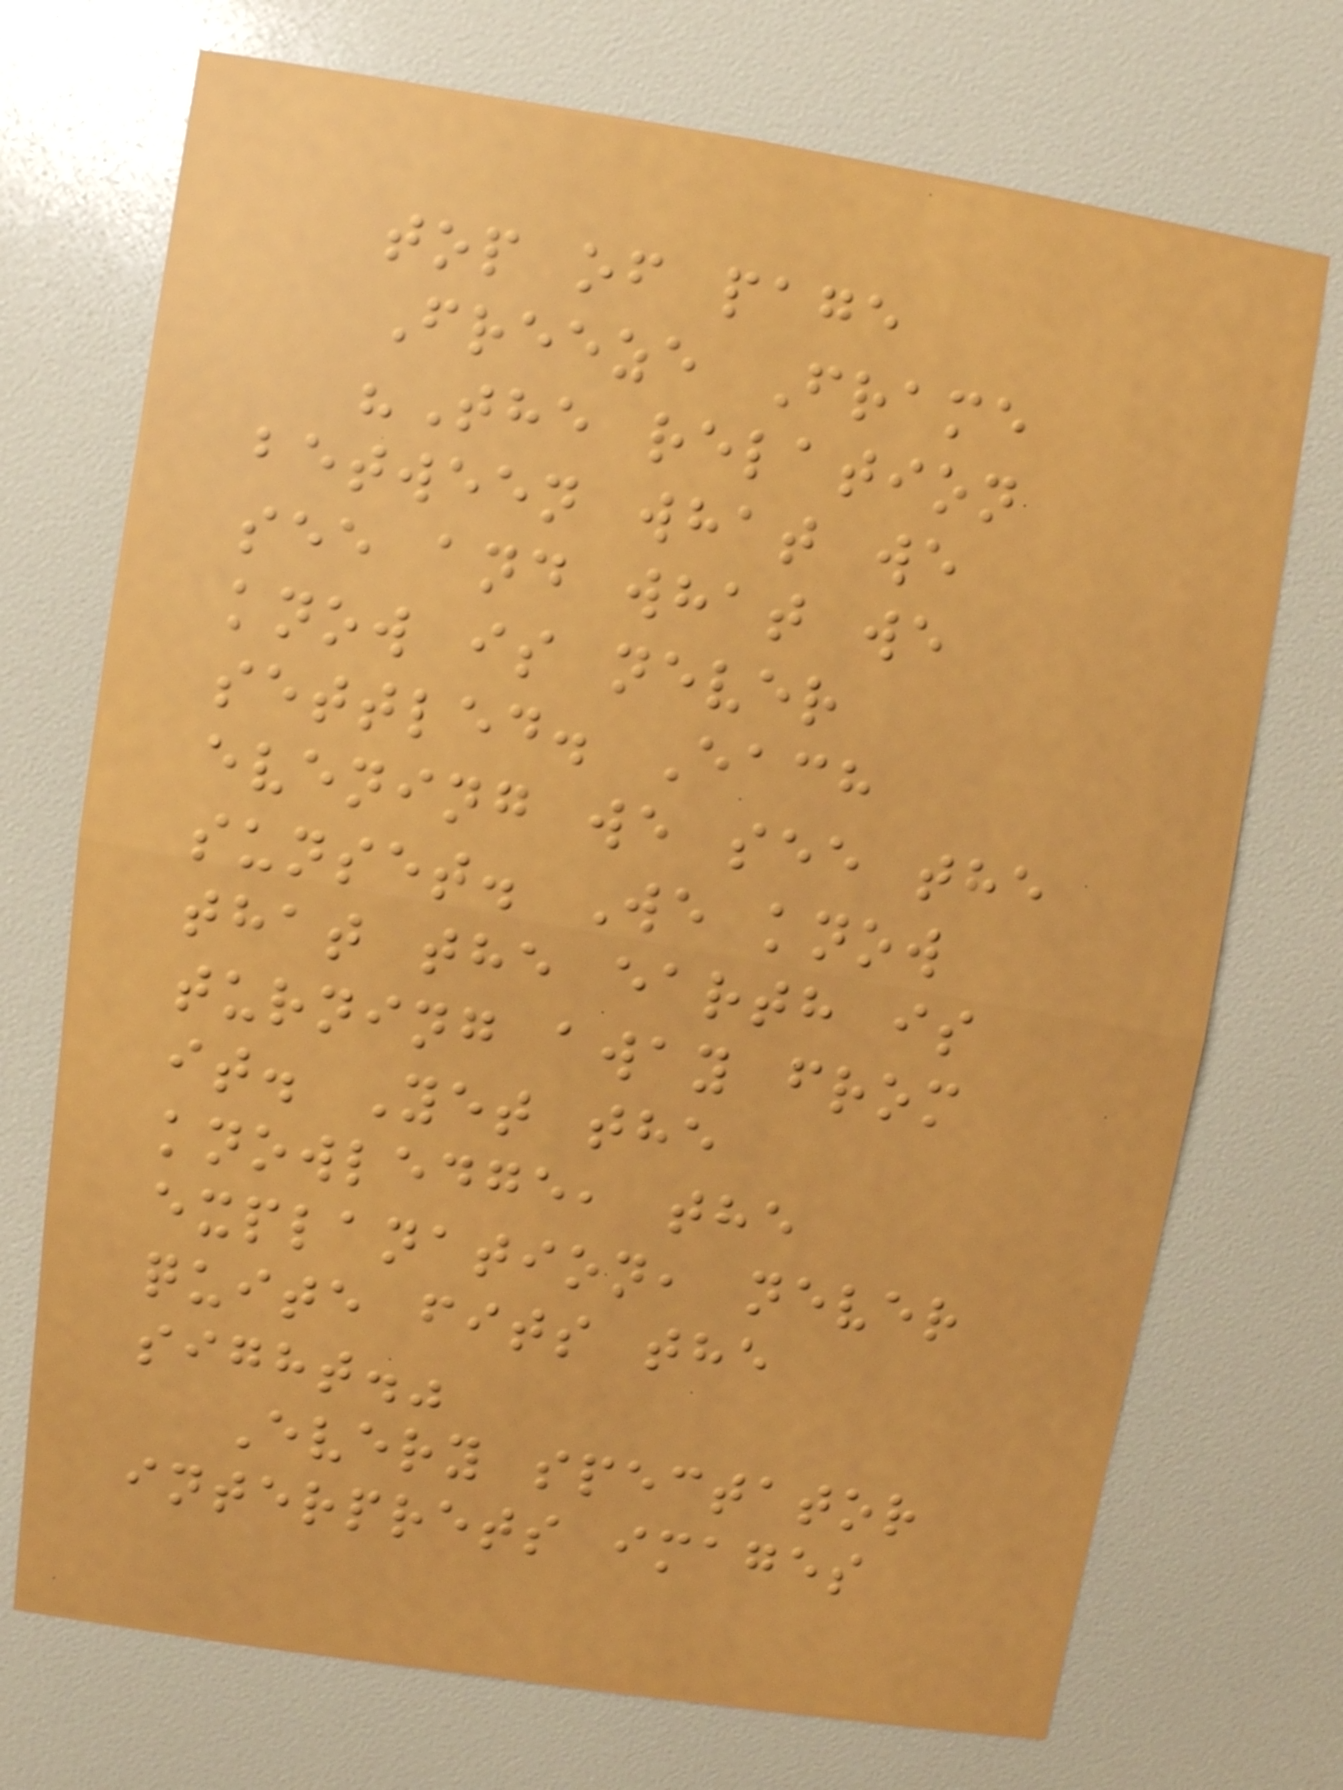top of page
Freeze Frame
"The relation
between what we
see and what we
know is never
settled. Each
evening we see the
sunset. We know
that the earth is
turning away from
it. Yet the
knowledge, the
explanation, never
quite fits the
sight."
Every spectator
interprets images
